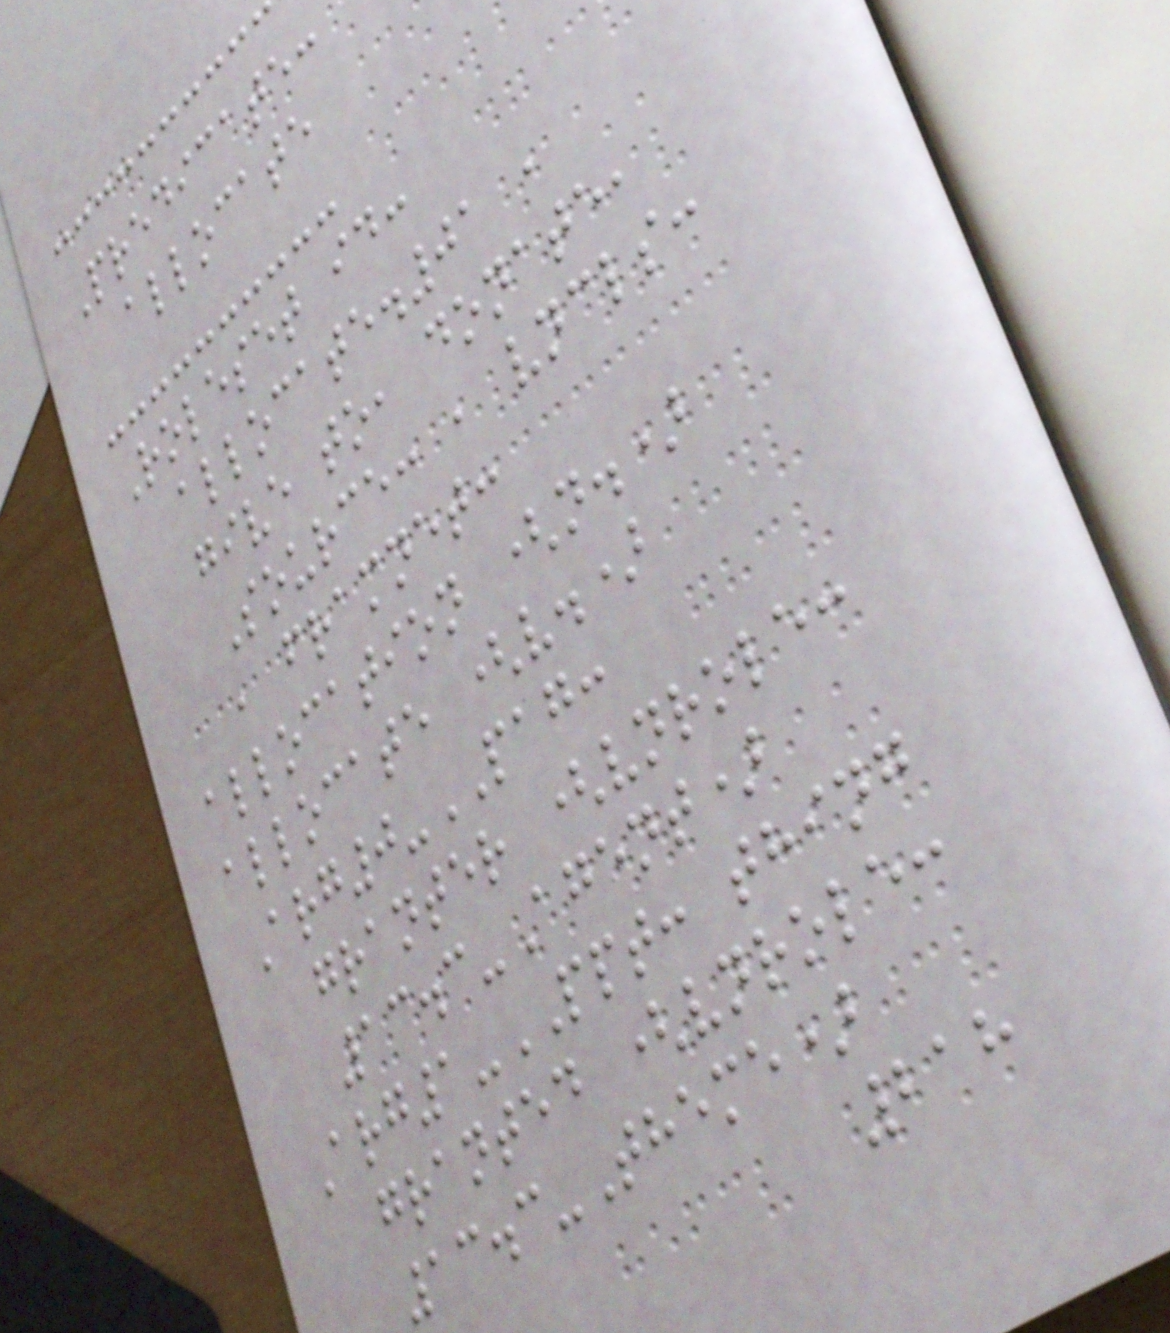Predicate:
allocate
Roleset id:
allocate.01 ,
give to, donate,
Source: , vncls:
, framnet:
allocation (n.)
allocate (v.)
Arg0-PAG:
granter (vnrole:
13.3-Agent)
Arg1-PPT: thing
granted (vnrole:
13.3-Theme)
218
